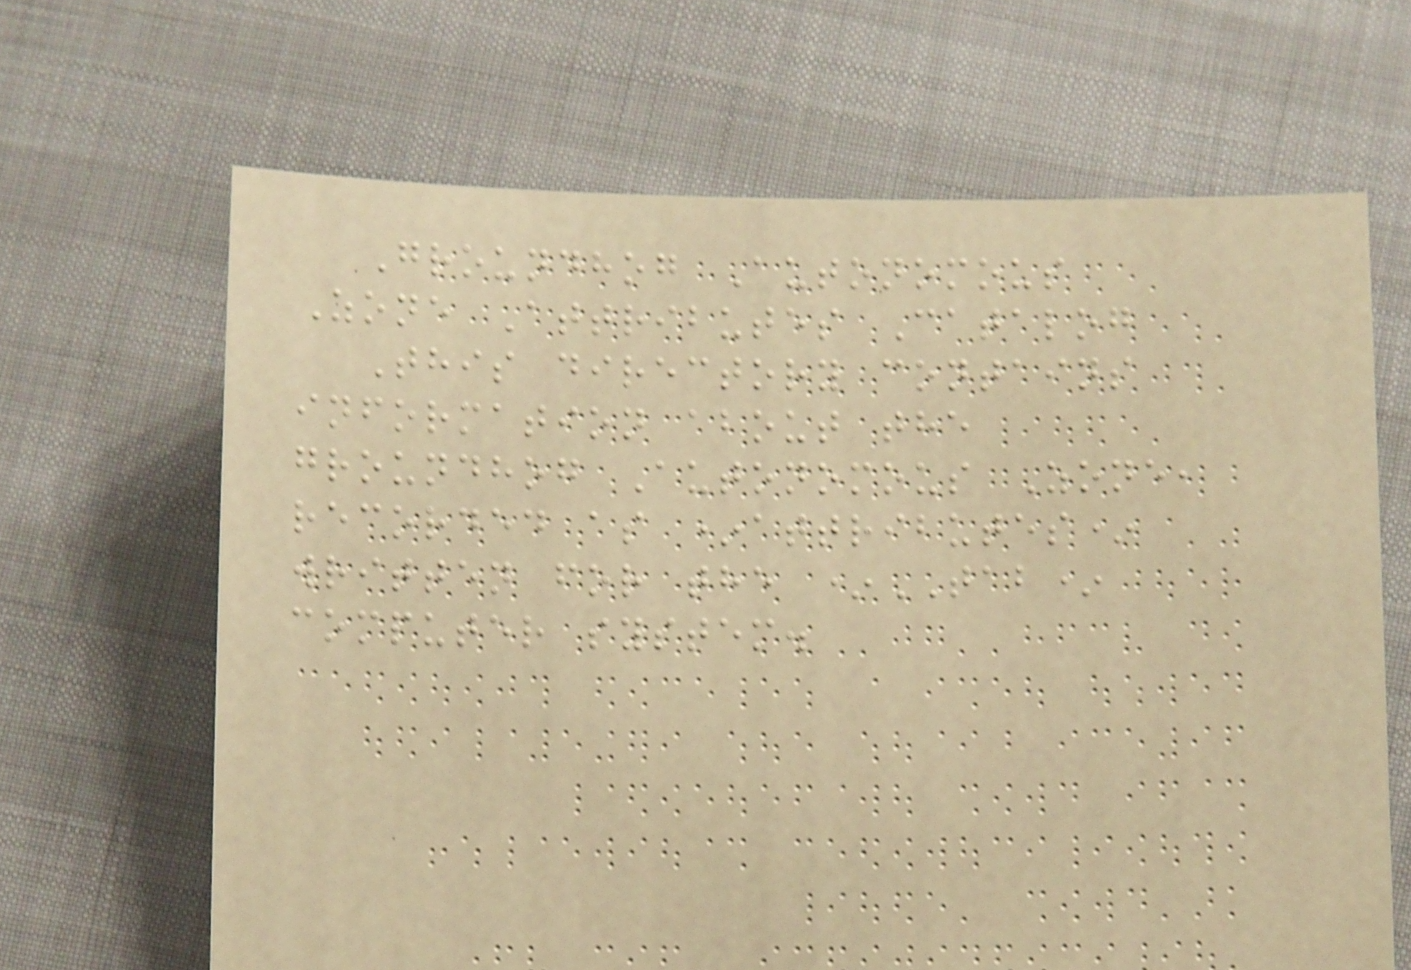Groundhog Autonomous
Zone Attributes Catalog
This directory contains
information about the
groundhog Autonomous Zone,
recorded as *attributes*
written for the *TAB*
computer system.
